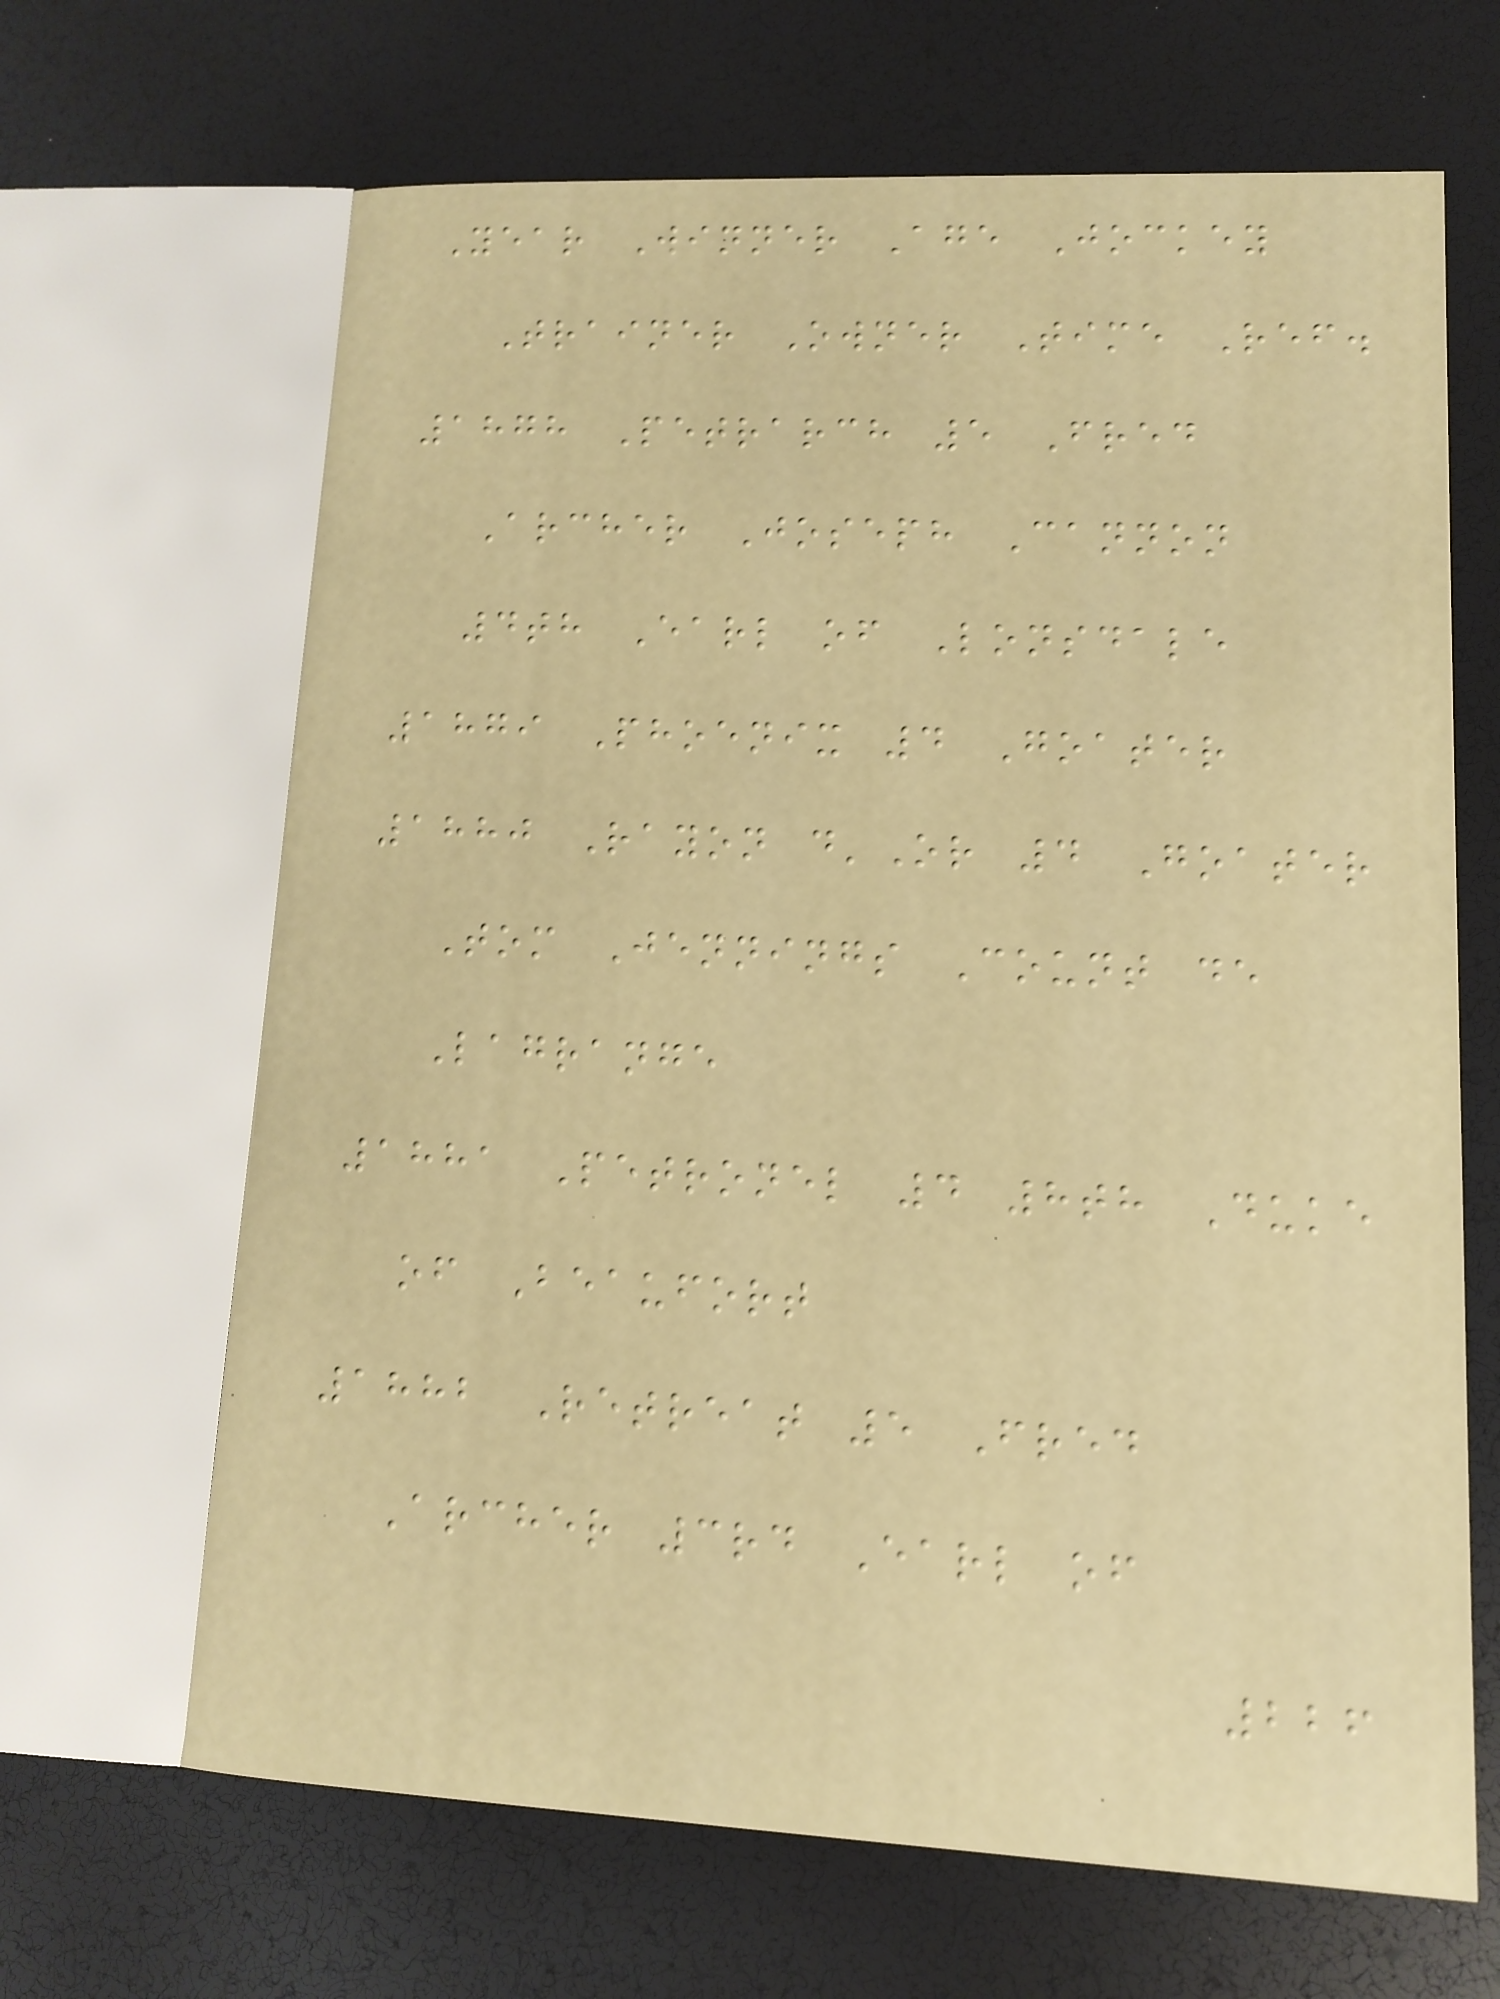Year Winner Age Jockey
Trainer Owner Time Ref.
1878 Petrarch 5 Fred
Archer Joseph Cannon
4th Earl of Lonsdale
1879 Phoenix 4 Goater
1880 Rayon d'Or 4 Goater
Tom Jennings Count de
Lagrange
1881 Petronel 4 8th Duke
of Beaufort
1882 Retreat 5 Fred
Archer 3rd Earl of
226
